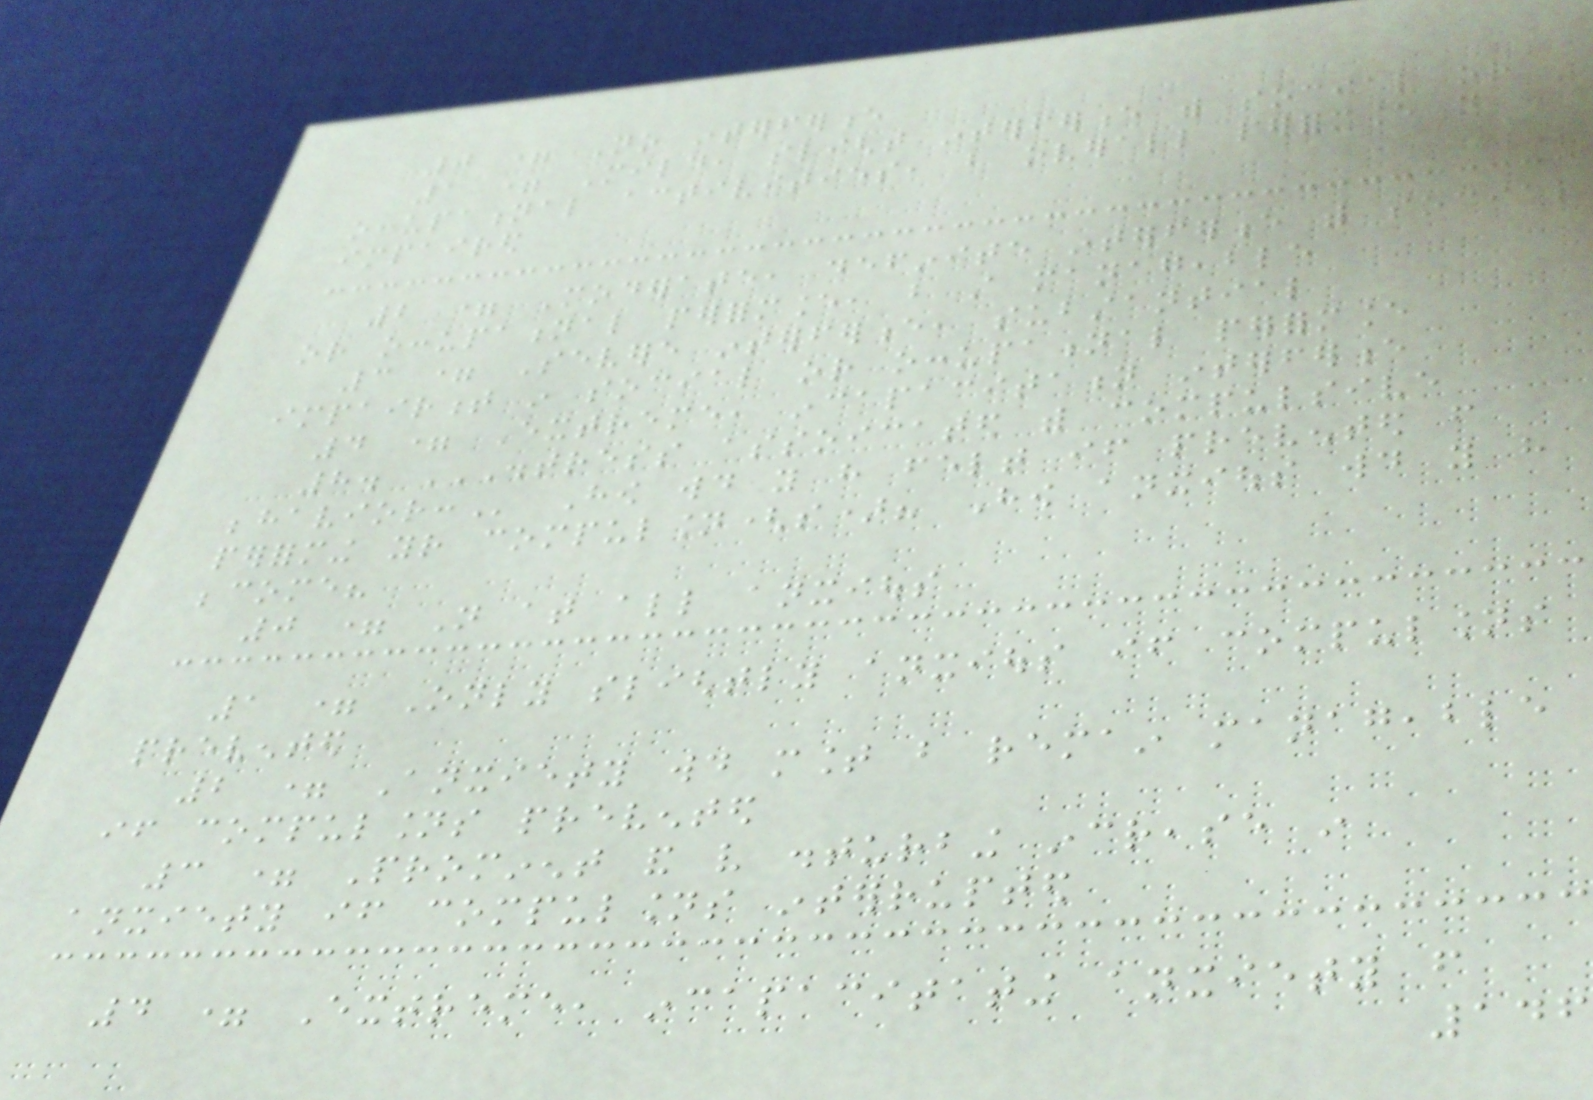0 = No interference
1 = Mild, slight interference with social or
occupational activities, but overall performance not
impaired
2 = Moderate, definite interference with social
or occupational performance, but still manageable
3 = Severe interference, substantial
impairment in social or occupational performance
4 = Extreme, incapacitation interference
8. DISTRESS ASSOICATED WITH COMPULSIVE
BEHAVIOR: How would you have felt if prevented from
performing your compulsion(s)? How anxious would you have
become?
0 = Not at all anxious
1 = Only slightly anxious if compulsions
prevented
2 = Anxiety would mount but remain manageable
if compulsions prevented
3 = Prominent and very disturbing increase in
anxiety if compulsions interrupted
4 = Extreme, incapacitating anxiety from
146
